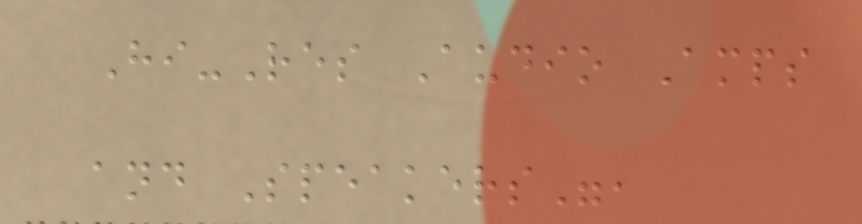Hi-Res Audio Amps
and Speakers",
